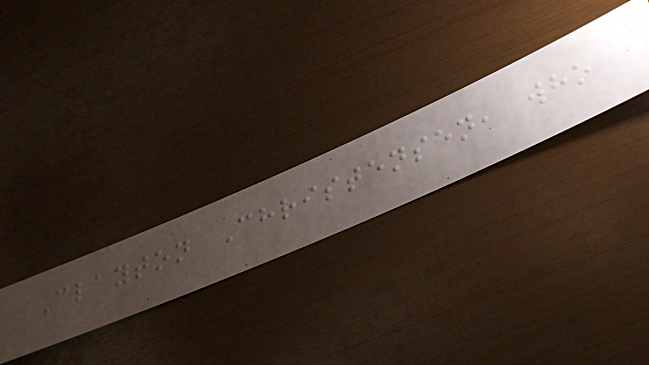Clayton Christensen, who
